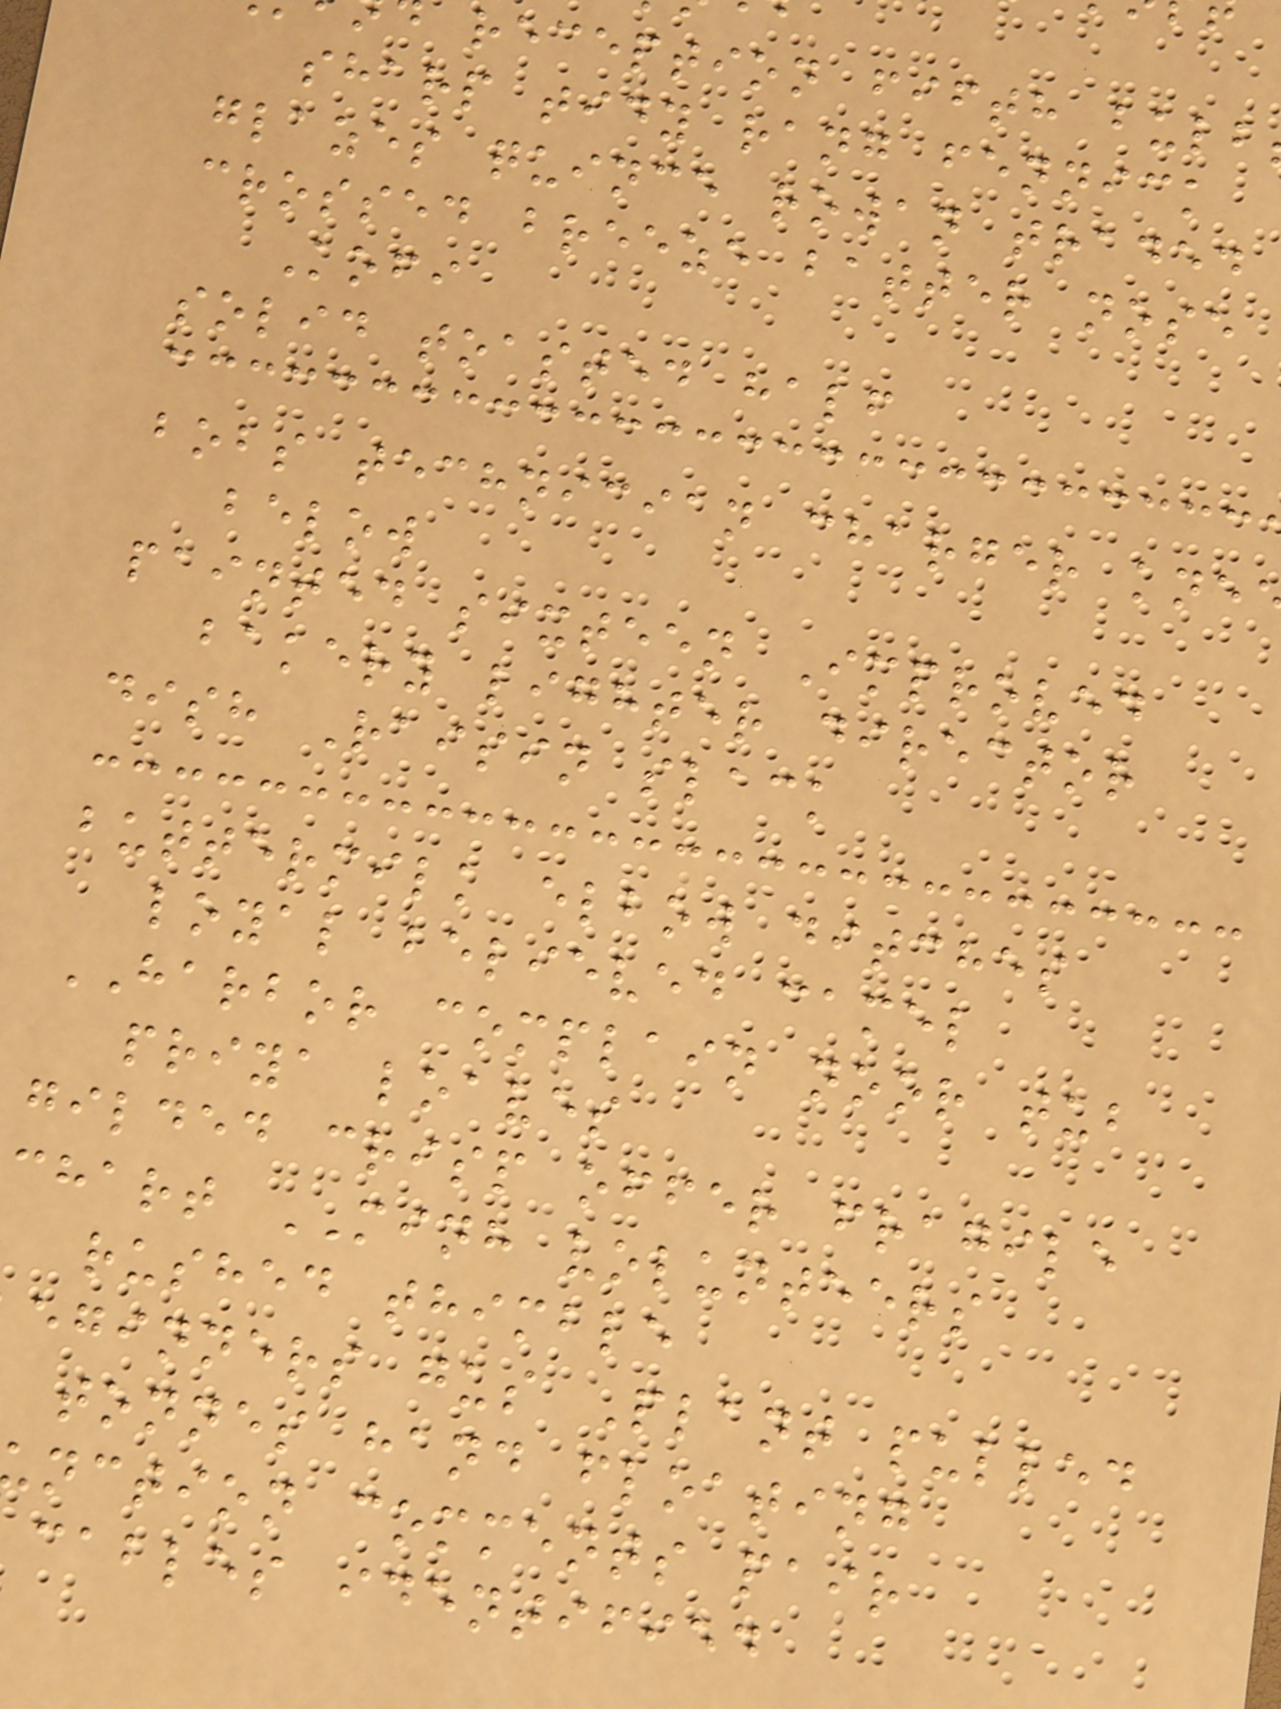reception fifth bulb
sharp tidy rang fennick
glazes quince rowan traded
crossed breeze batter nose
Kofi
solid toasted half
bobs technician charger kne
below
painted sixteen Improved
bakery lighter director
dish Raisin slack
buttermilk elbow ditches
loyal believed camel
HARBOR complain noor tub
priya loaves
gilded crisp offer fragile
chart MINH volunteers
rushed thimble
eginners gus Plant pulled
tonnes hand floating
nction comments pair
cables identified
